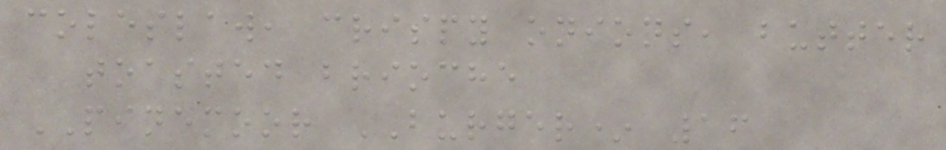coleslaw, crispy onions, butter
toasted brioche
PINEMOOR BURGER* 16
